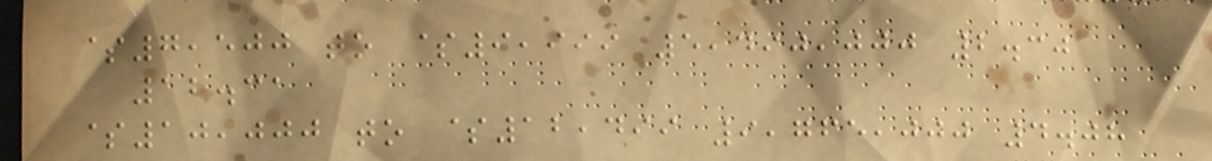$7,500 to $9,999 5,490,000 2.30
12.31
$10,000 to $12,499 9,765,000 4.08
